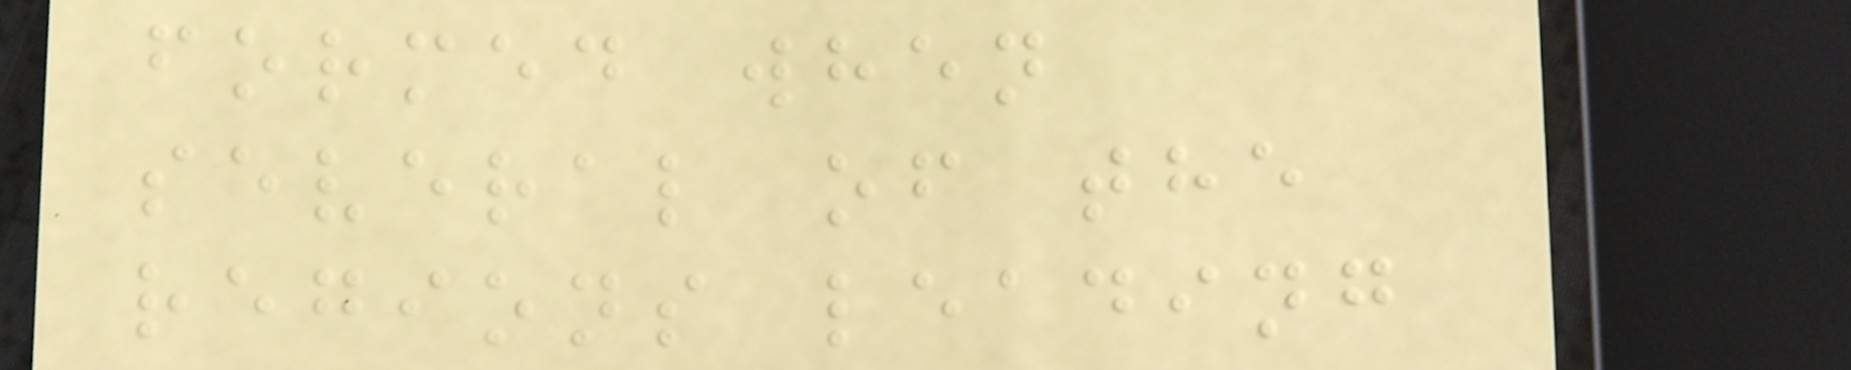formed when
several of the
regions leading
